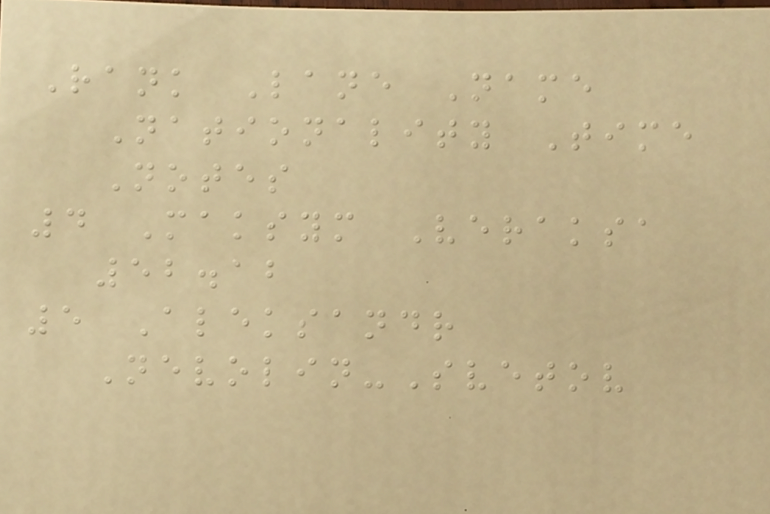Rank Lane Name
Nationality Time
Notes
4 Maksym Veraksa
52.12
5 Aleksandr
Nevolin-Svetov
